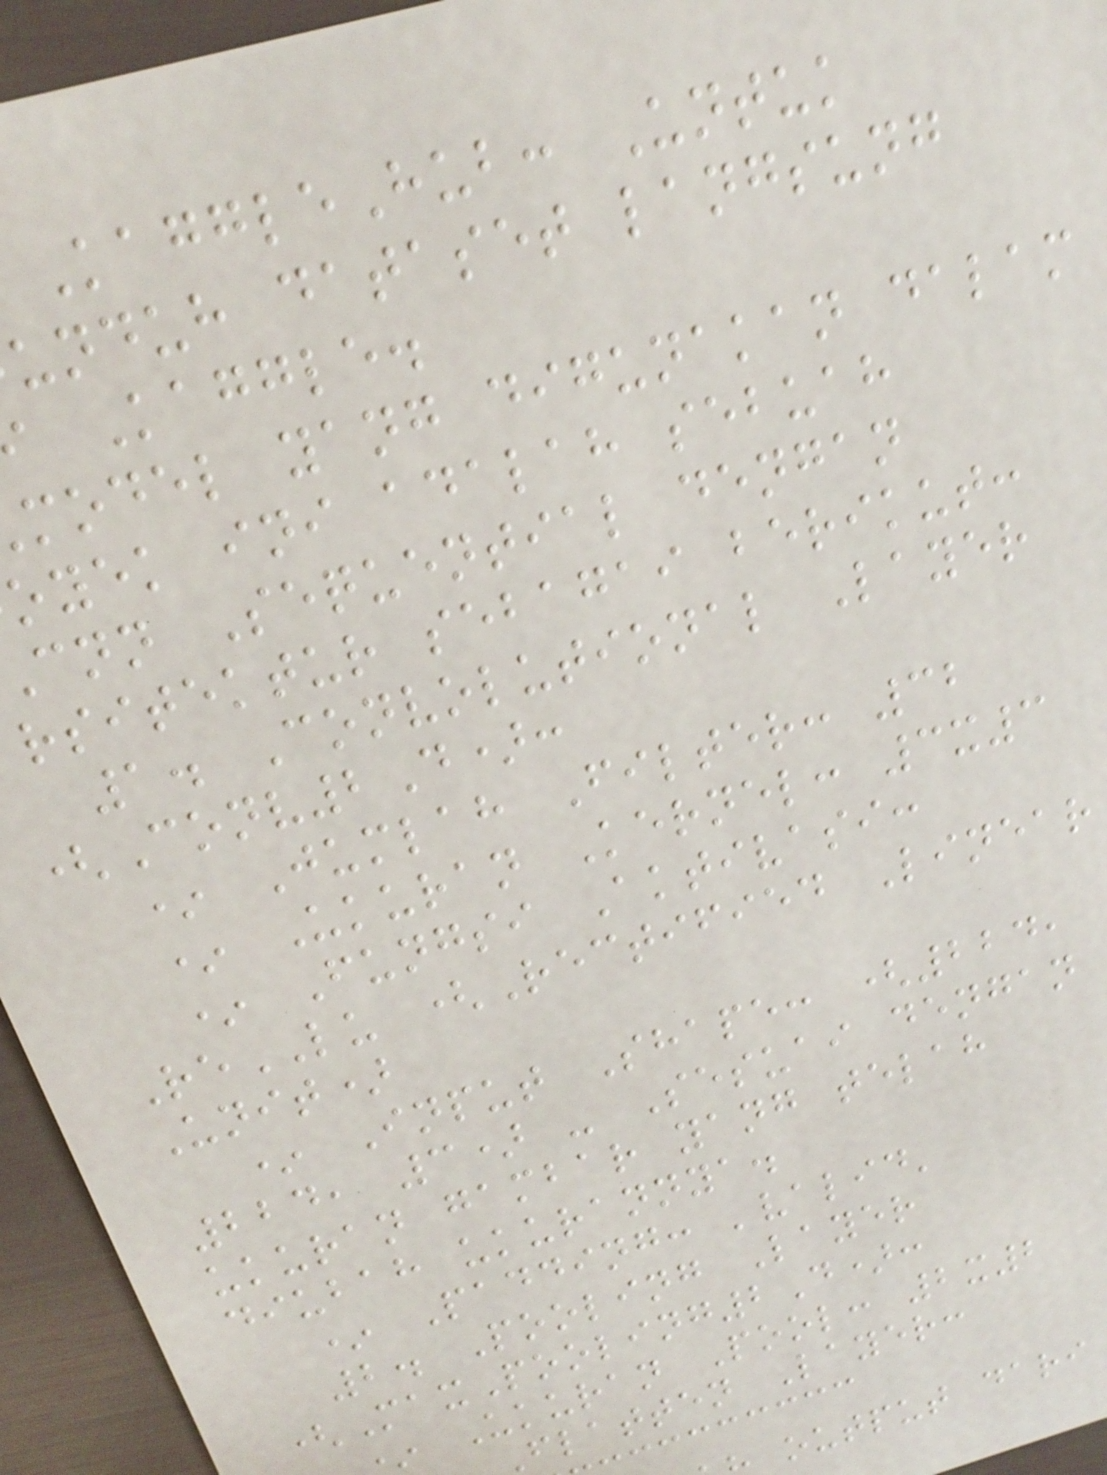KaggleHub: Untuk
unduh dataset langsung
Kaggle.
model yang digunakan dalam
oyek ini adalah sebuah
cnn Sequential dengan
rsitektur sebagai berikut:
1. Convolutional Layer
(Conv2D):
* Jumlah Filter: 32
* Ukuran Kernel: 3x3
* Fungsi Aktivasi:
ReLU (Rectified Linear
Unit)
* Input Shape: (224,
224, 3) - Sesuai dengan
ukuran gambar yang telah
diubah ukurannya.
* Padding: 'valid'
2. Pooling Layer
(MaxPooling2D):
Ukuran Pool: 2x2
flatten Layer:
output dari
